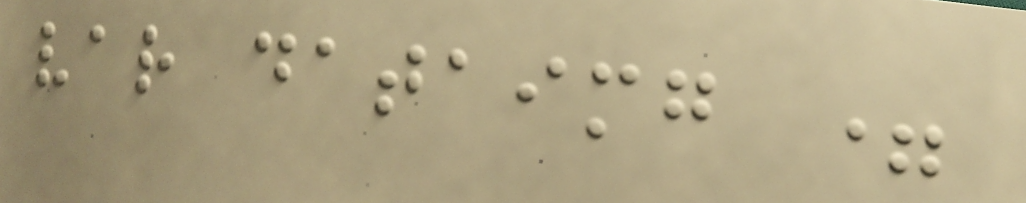var dataimg =
